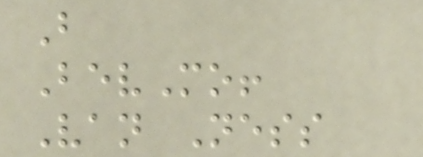B
BevMo!
Van Ness
